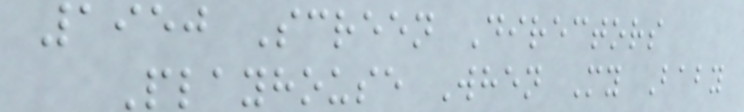1950 Screen Directors
Playhouse When My Baby
